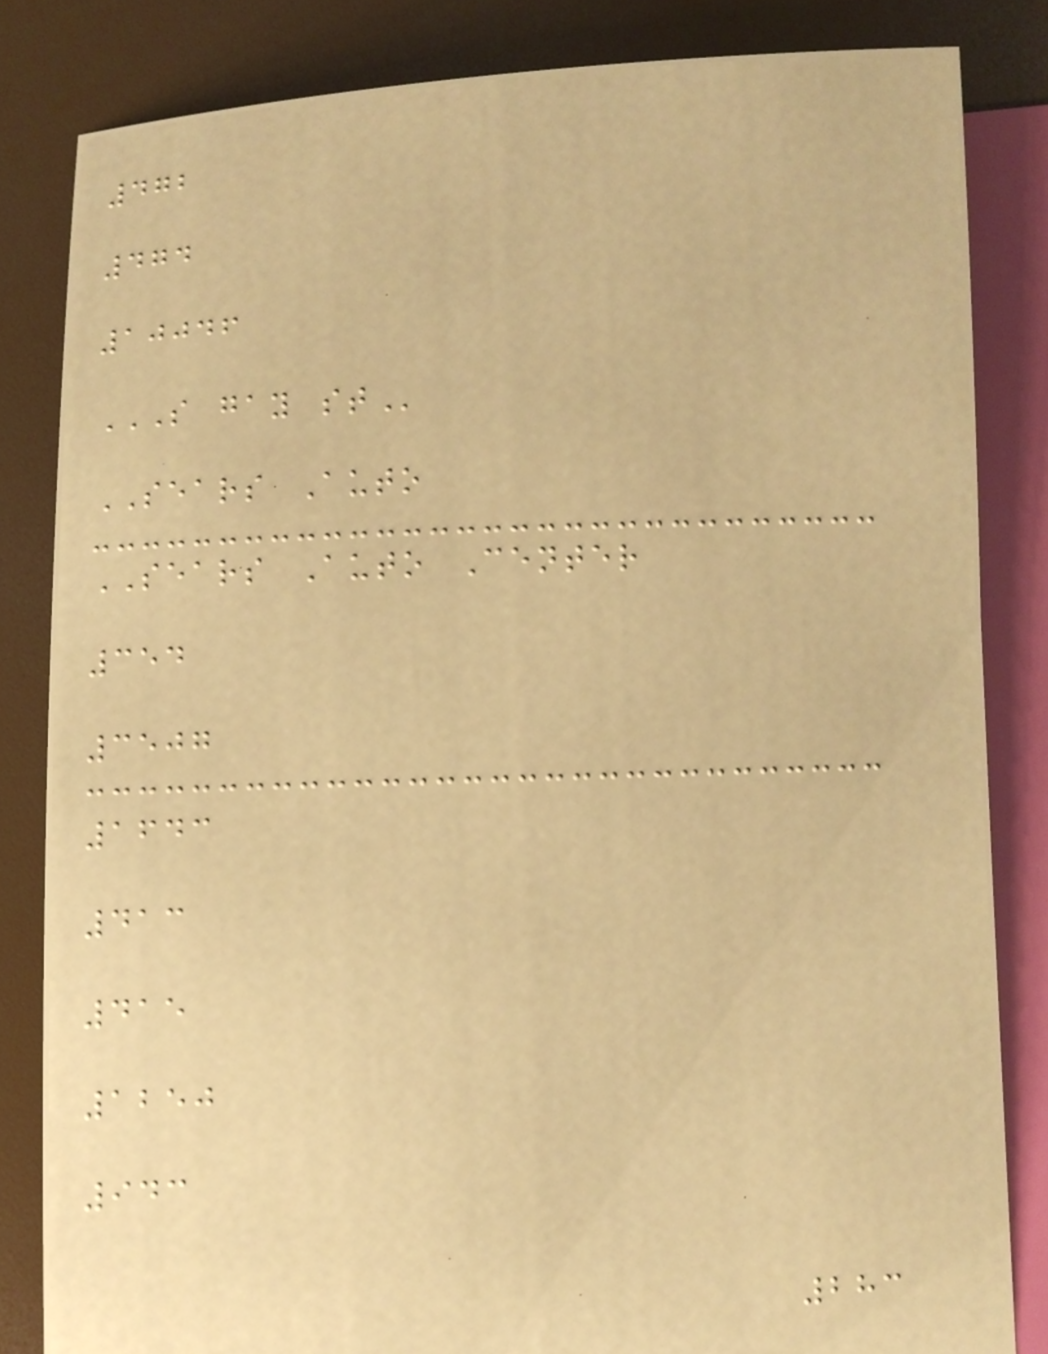472
474
10046
S GAY ST
SEARS Auto
SEARS Auto Center
354
3507
1643
413
415
1250
943
283
